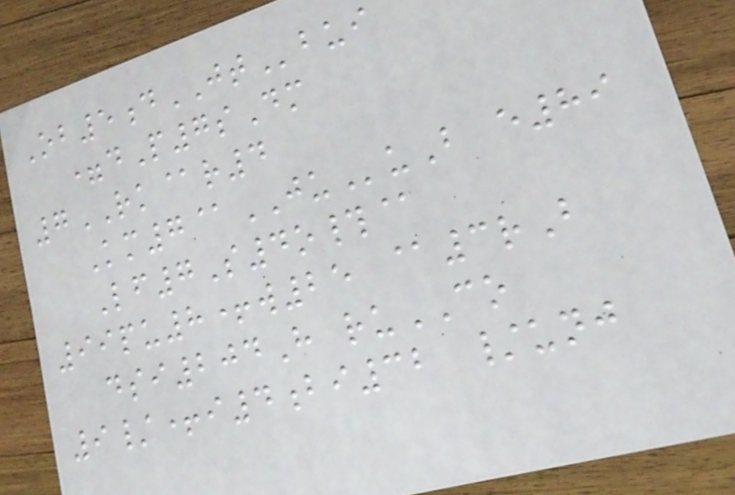Ob5dJTbui
=dP7sDm
7RK@r4
Km7@JUuB e89
Lf7S4o#@
99pu8+w25 @3rB
dsi204H ruCO
9/+i4bi32 /unj
